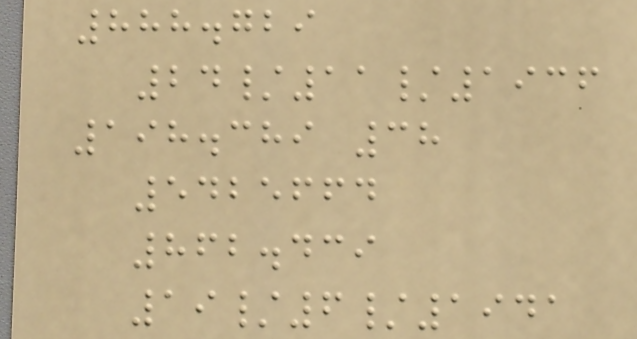888.729
24/11/1936
198.389 38
5425664
862.439
19/6/1941
